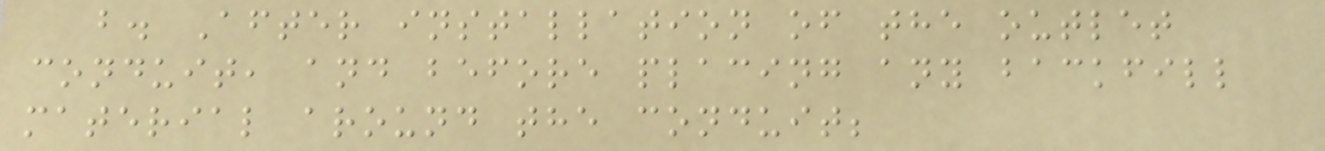b. After installation of the outlet
conduit, and before placing any backfill
material around the conduit;
